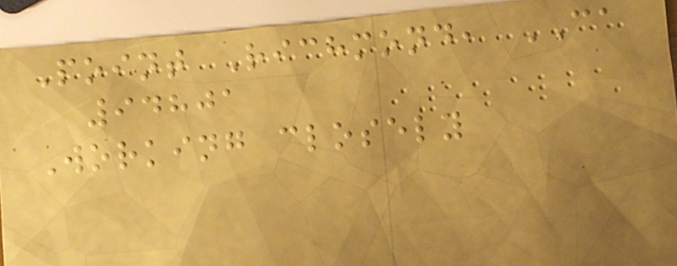Point Richmond, CA
94801
Working closely
